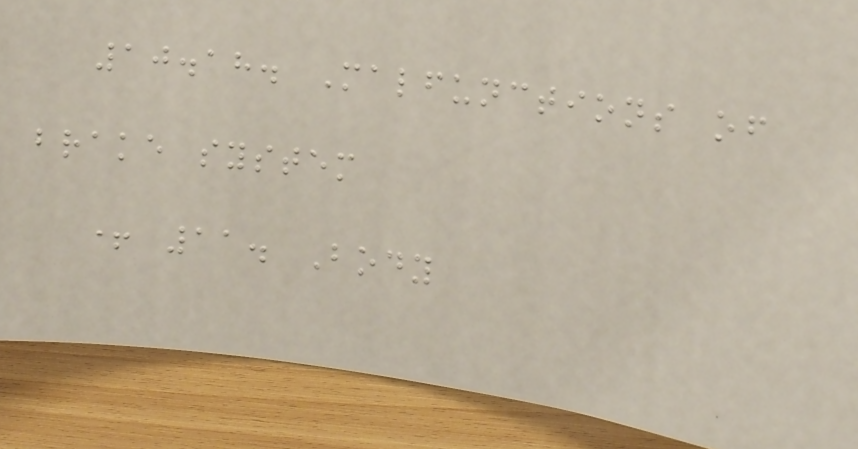10.18. Malfunctions of
brake system
+ 11. Body
